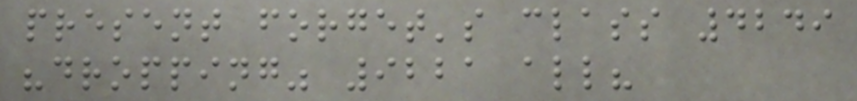present forget's class 4249
"dropping" 9221 all?
